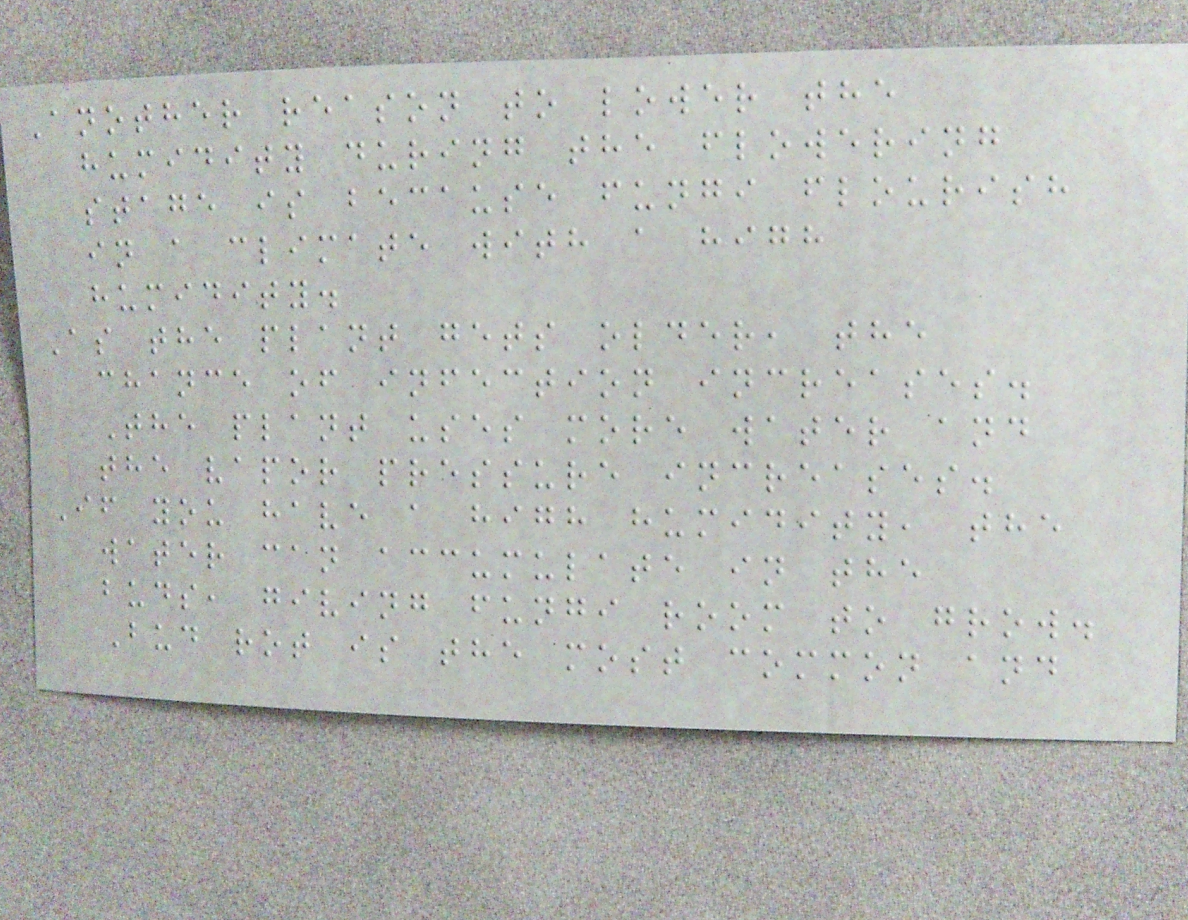Another reason to lower the
humidity during the flowering
stage is because fungi flourish
in a climate with a high
humidity.
As the plant gets older, the
chance of infection increases.
The plant uses more water and
the vapor pressure increases.
If you have a high humidity, the
water can accumulate in the
buds, giving fungi room to grow.
Bud rot is the most common and
